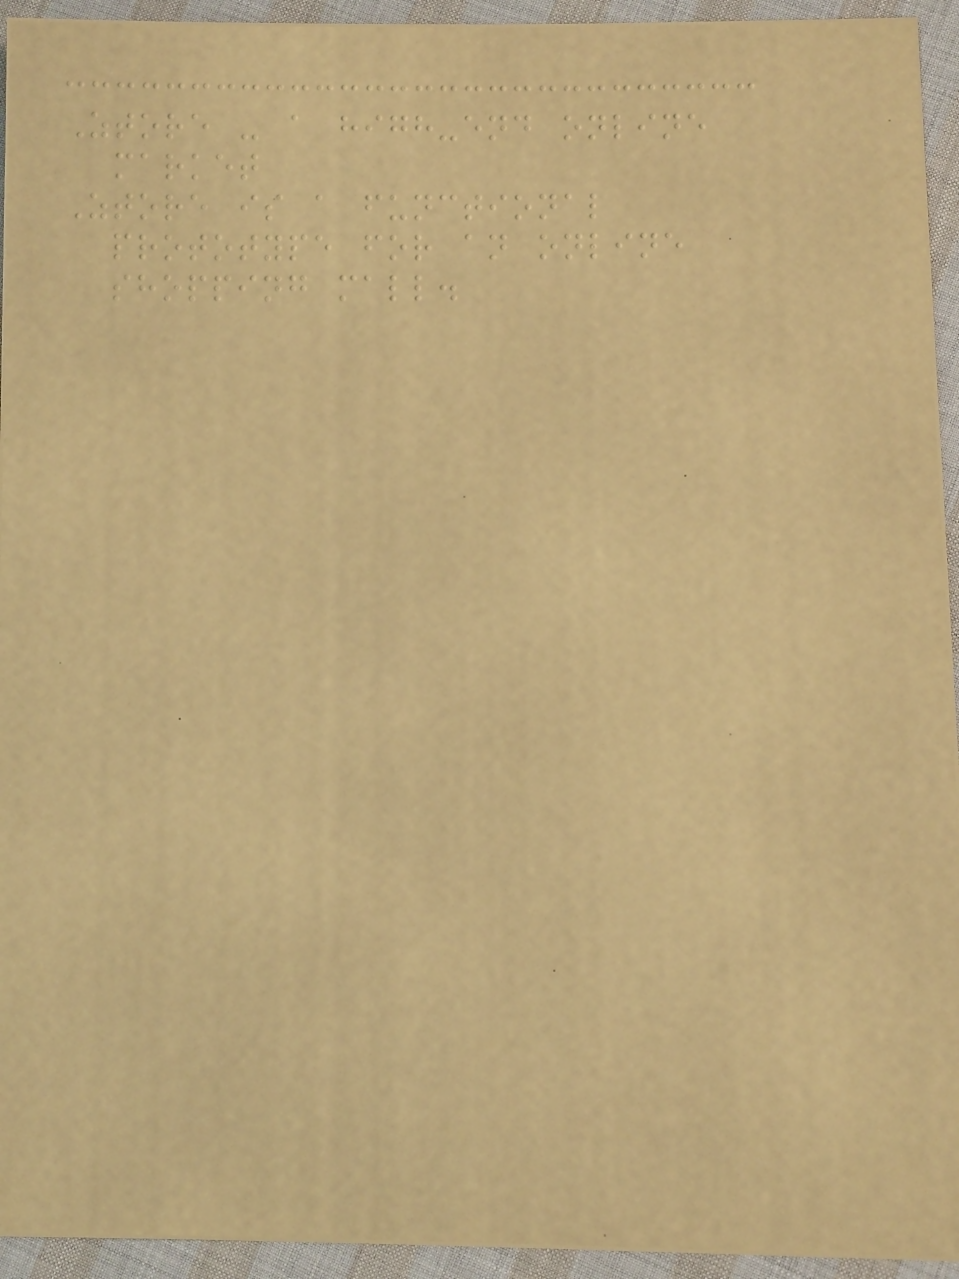Ztore - a high-end online
market
Ztore is a functional
prototype for an online
shopping mall.
